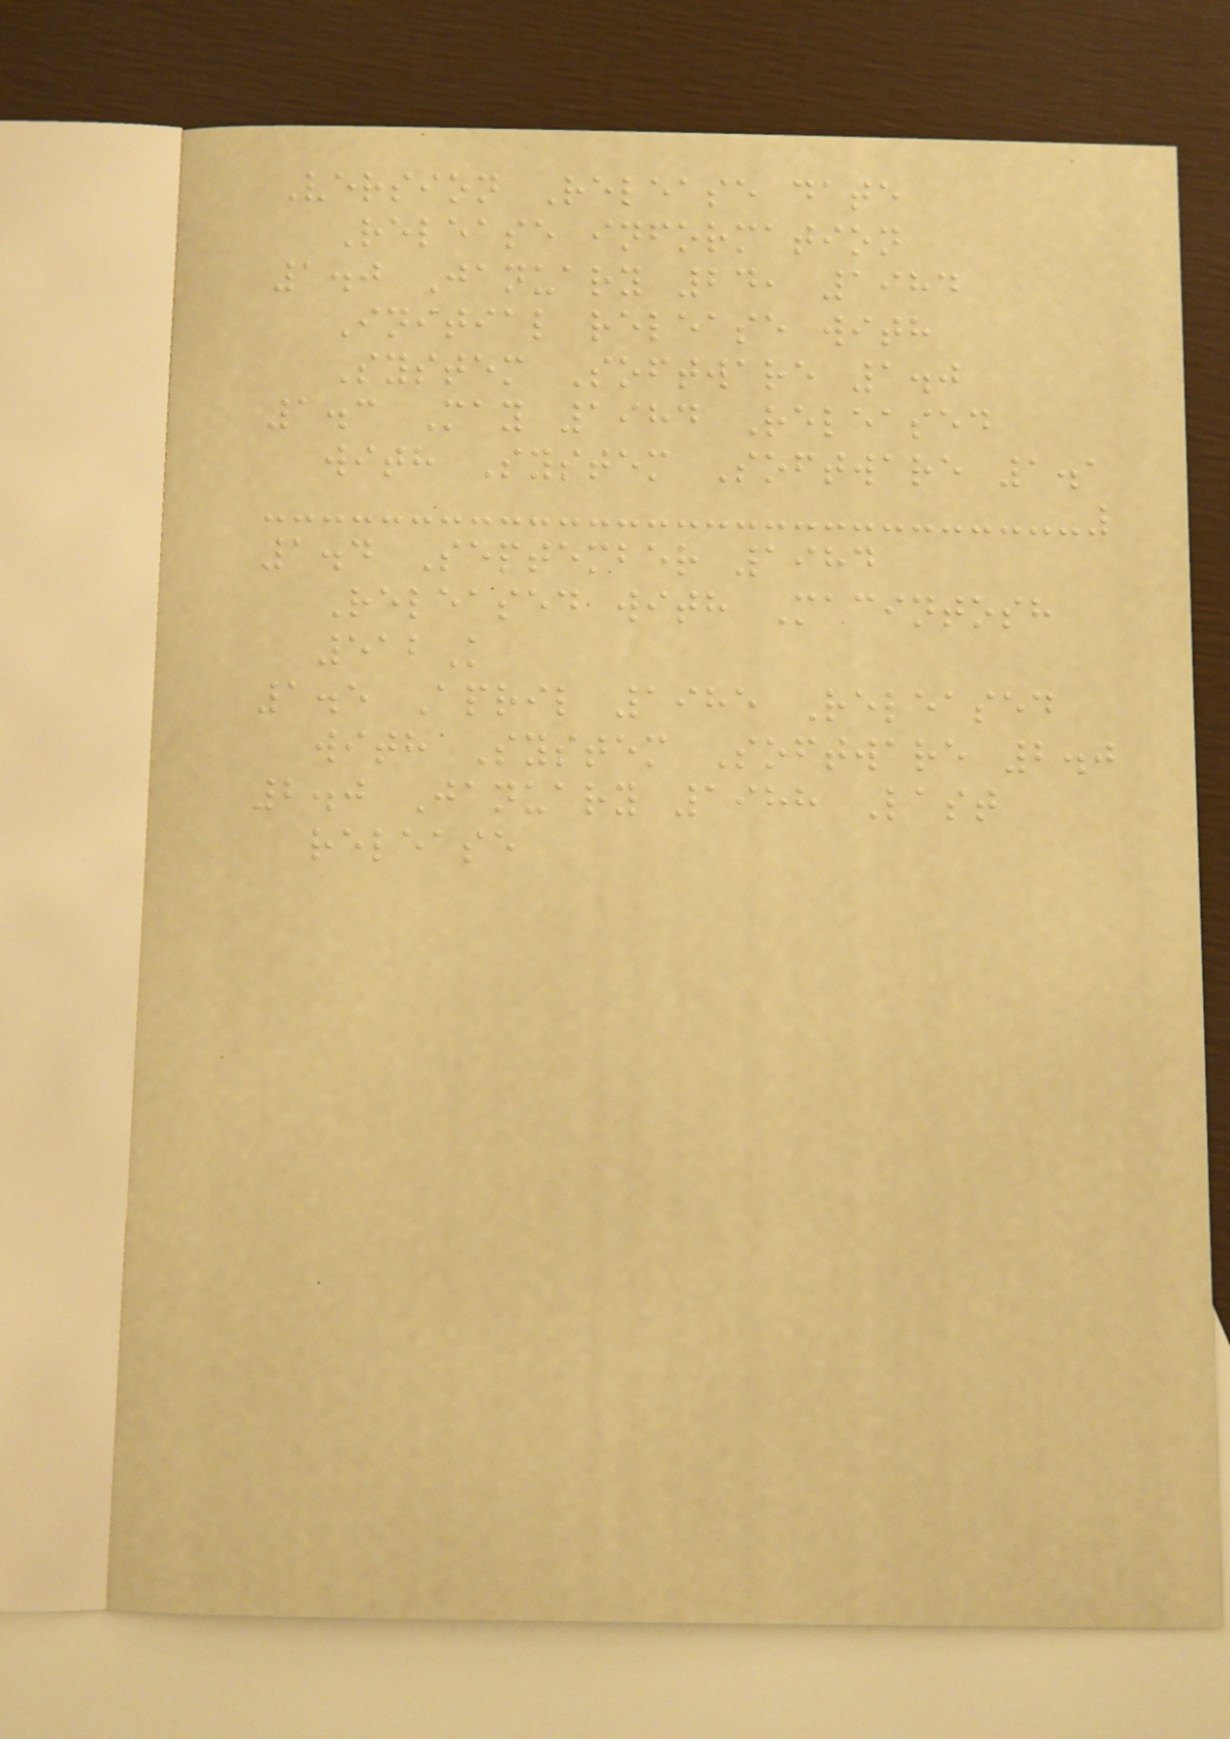Version Release date
Release information
1.0 January 24, 1984
Initial release with
System Software 1.0
1.3 May 1984 Released
with System Software 1.1
1.4 September 1984
Released with Macintosh
512K
1.5 April 1985 Released
with System Software 2.0
2.0 January 1988 Last
release
